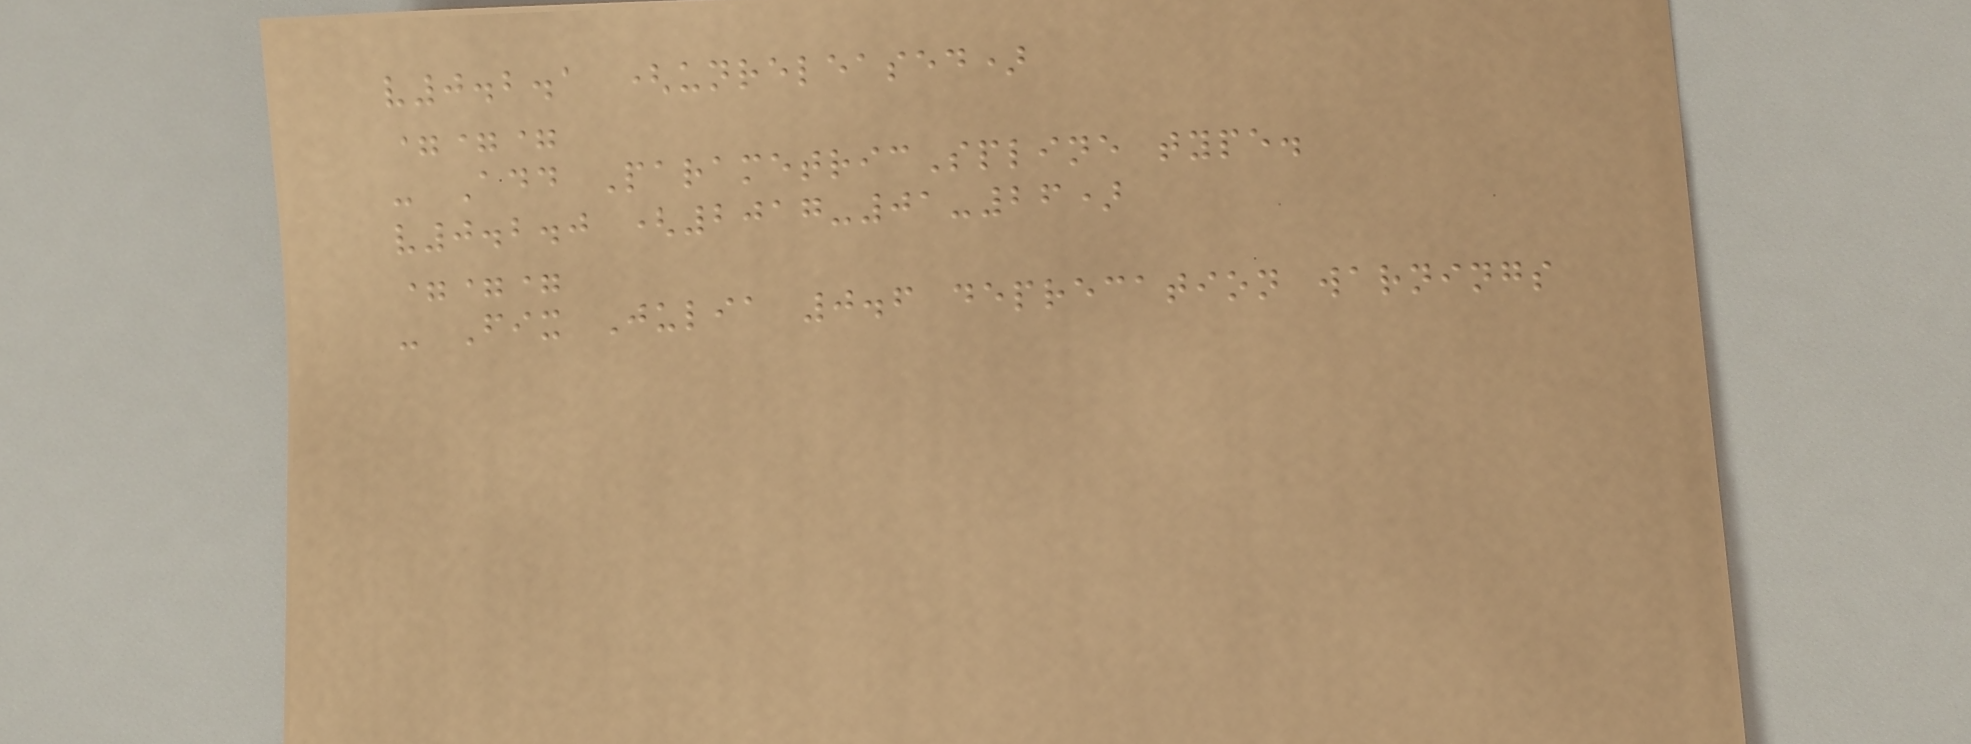v0.2.1 (unreleased)
===
- Add ParametricSpline type.
v0.2.0 (2017-01-26)
===
- Fix Julia 0.6 deprecation warnings
